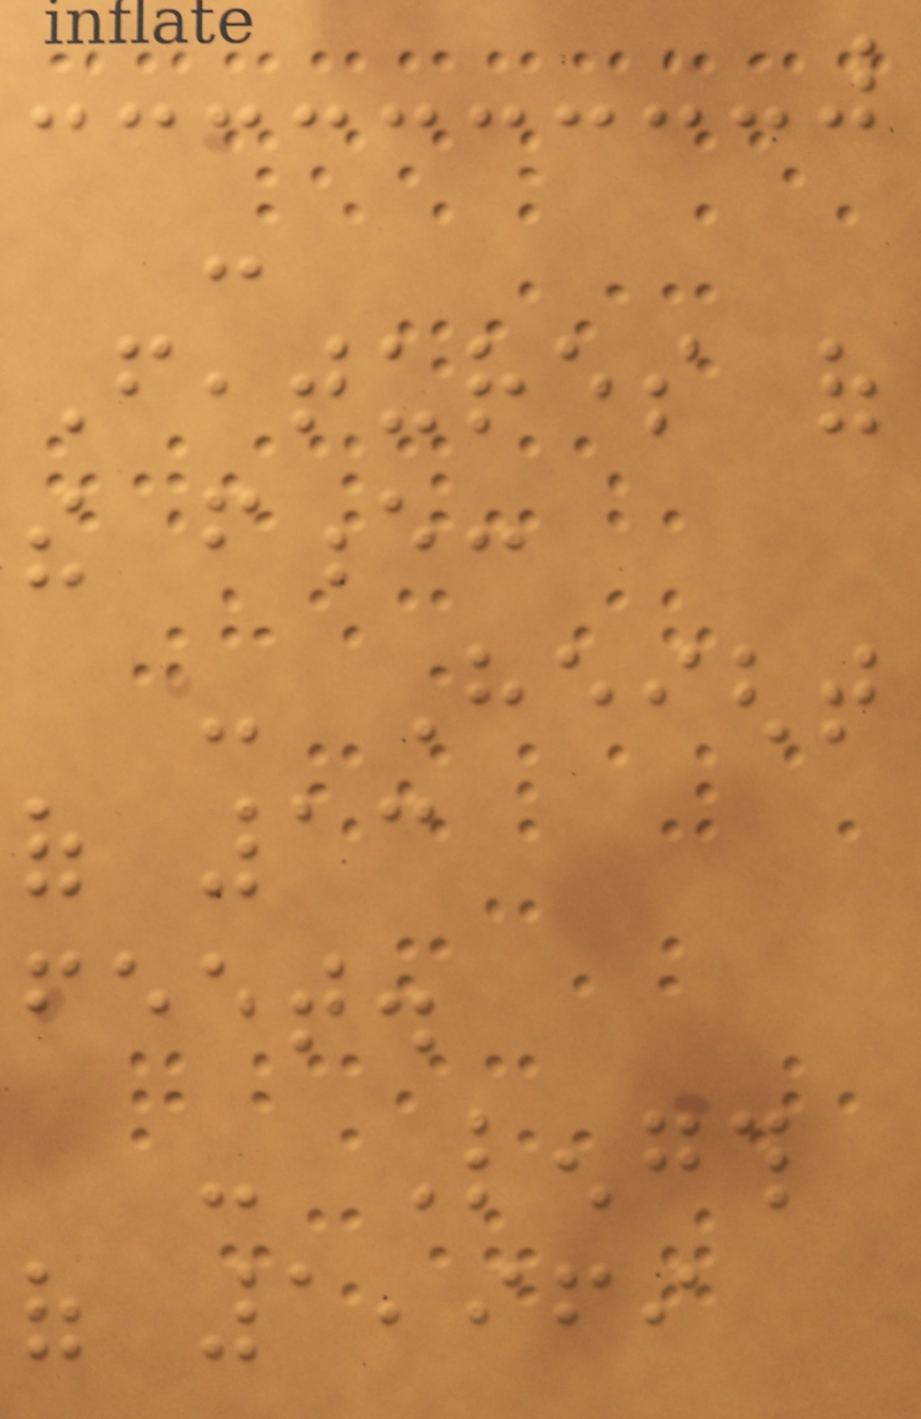-
Features of
the fence:
- Height
of 13
feet.
- Length
of 1,969
